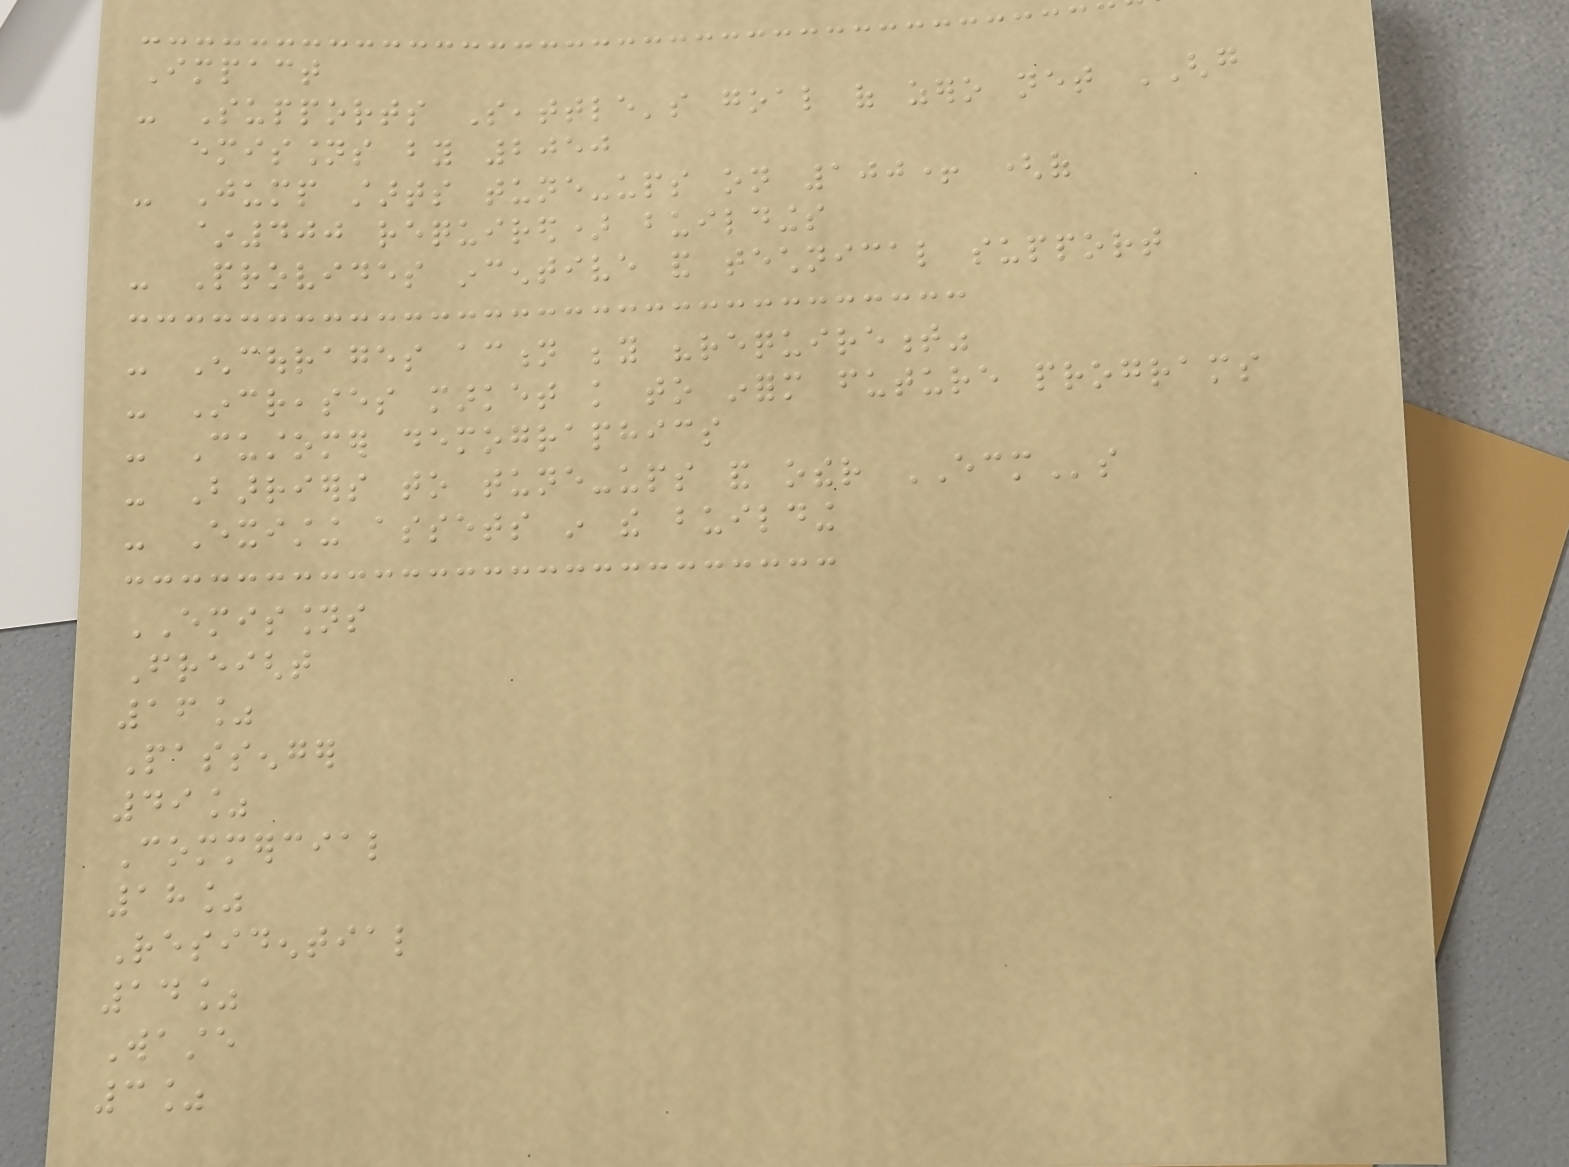Impact
- Supports Seattle's goal of zero net GHG
emissions by 2050
- Jump starts tune-ups on 100+ (of
~400 required) buildings
- Provides incentive and technical support
- Encourages action beyond "requirement"
- Increases market knowledge to inform future programs
- Customer demographics
- Barriers to tune-ups and other ECMs
- Existing assets in the building
EMISSIONS
Freight
16%
Passenger
49%
Commercial
18%
Residential
14%
Waste
3%
